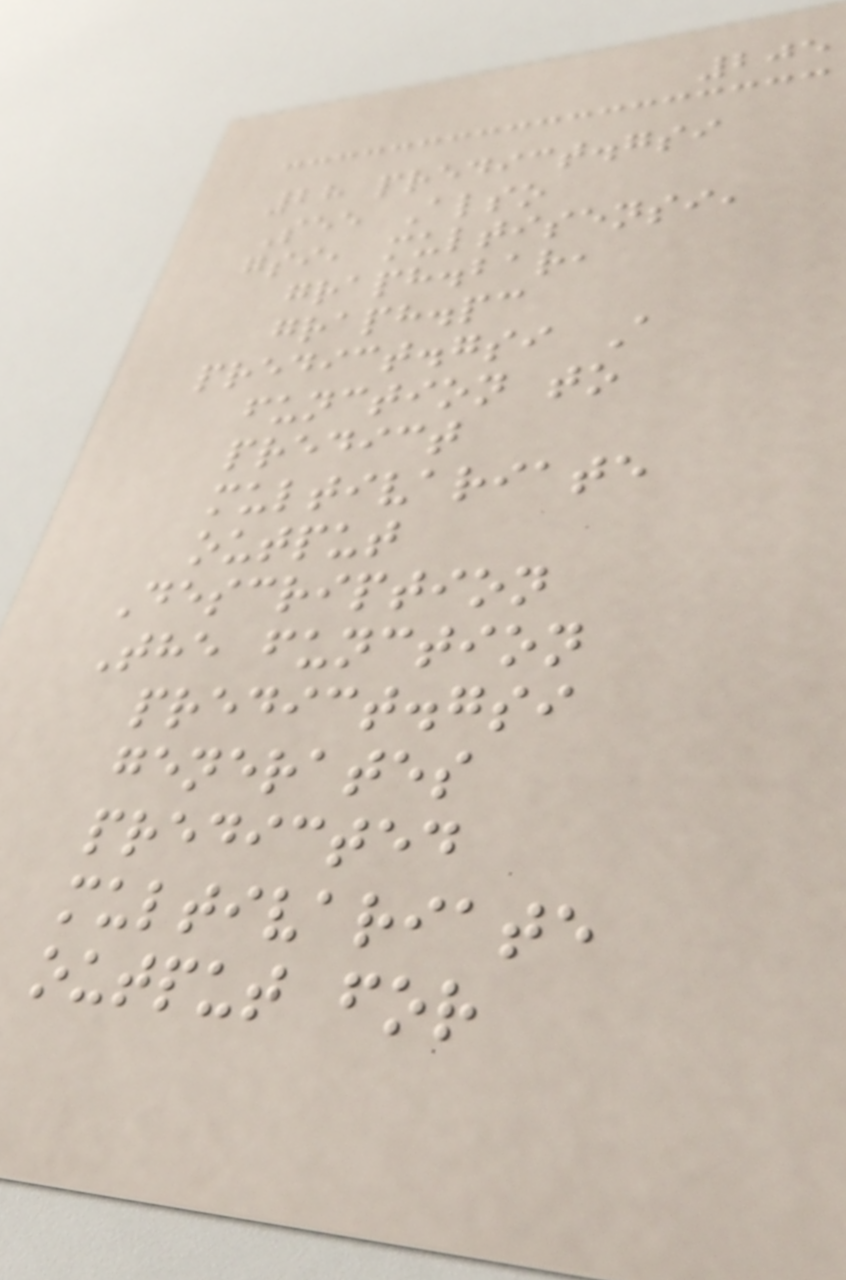205
28 predict.gsi
See Also
gsi, multisensi,
graph.bar,
graph.pc
predict.gsi A
function to
predict
multivariate
output
Description
The function
predict.gsi
generates
predicted
multivariate
output for
